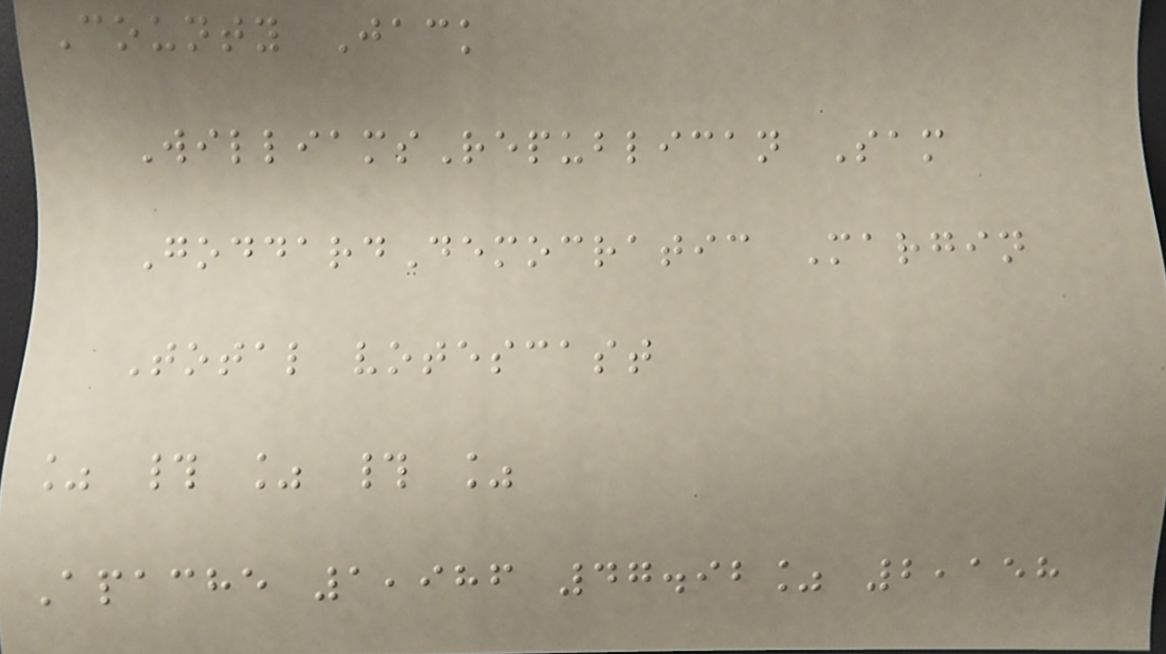County Jack
WilliamsRepublican Sam
GoddardDemocratic Margin
Total votescast
% # % # %
Apache 1,986 47.92% 2,158
